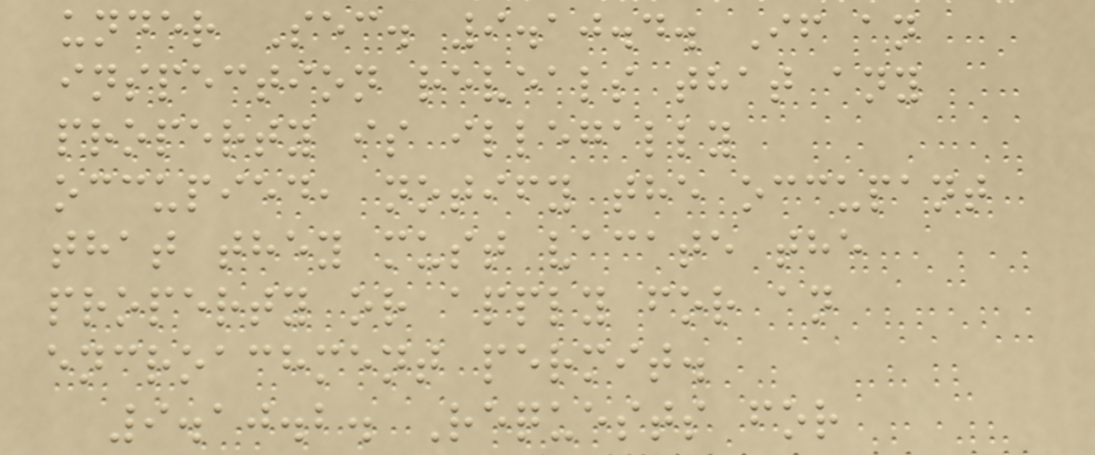under Sec. 9.10.4. If an
inspection reveals that any
property is illegally
occupied, notify the occupant
that they must vacate the
property or apply for an
encroachment permit.
9.10.2. Requests for
